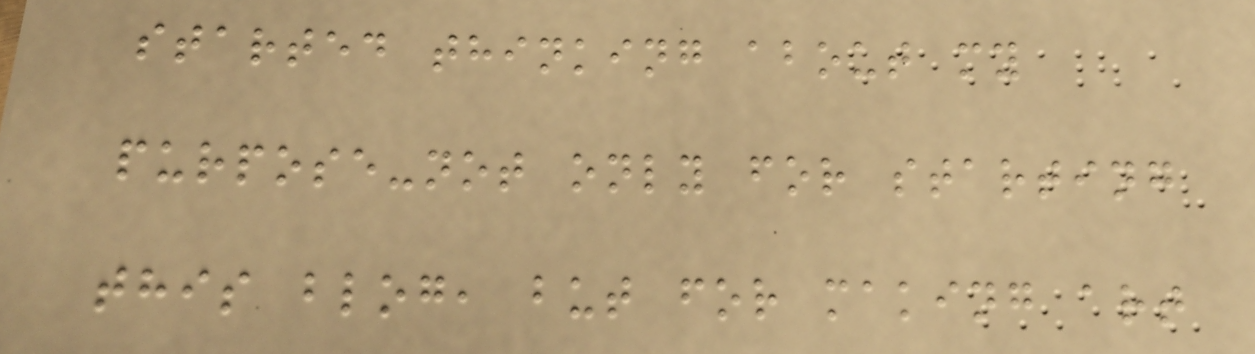started thinking about my
purpose-not only for starting
this blog, but for making art
